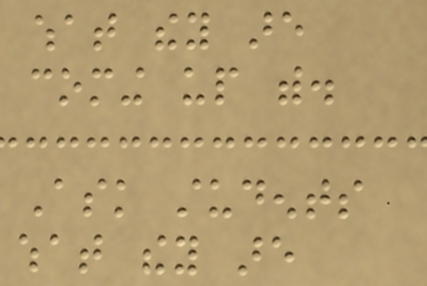what they are
coming up with.
Ask students
what they are
